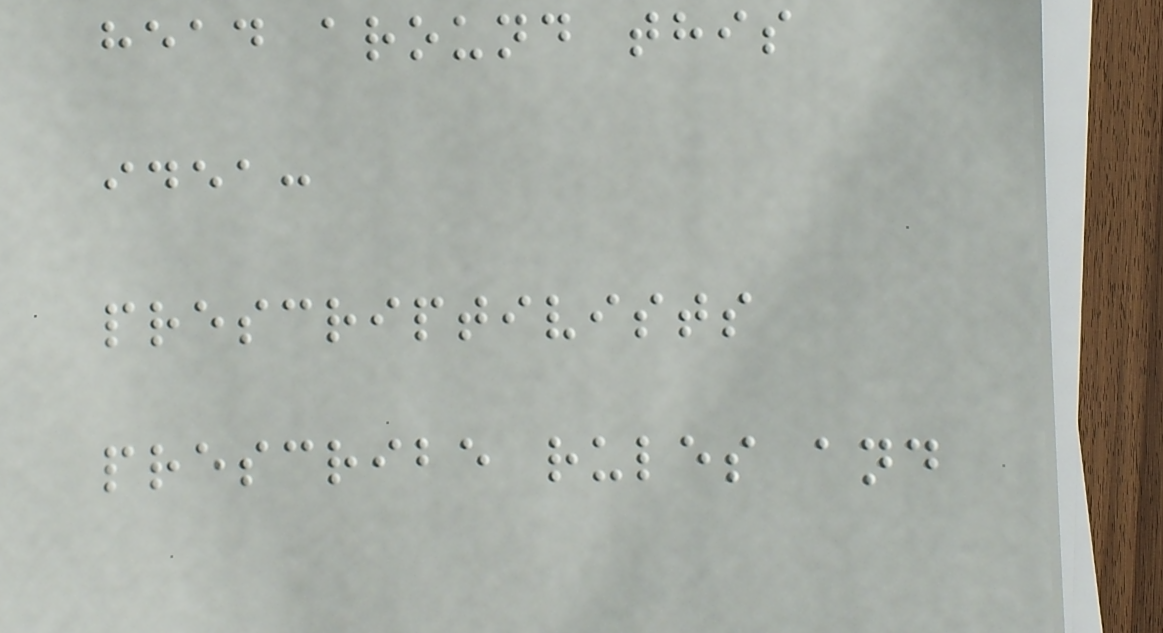head around this
idea:
prescriptivists
prescribe rules and
